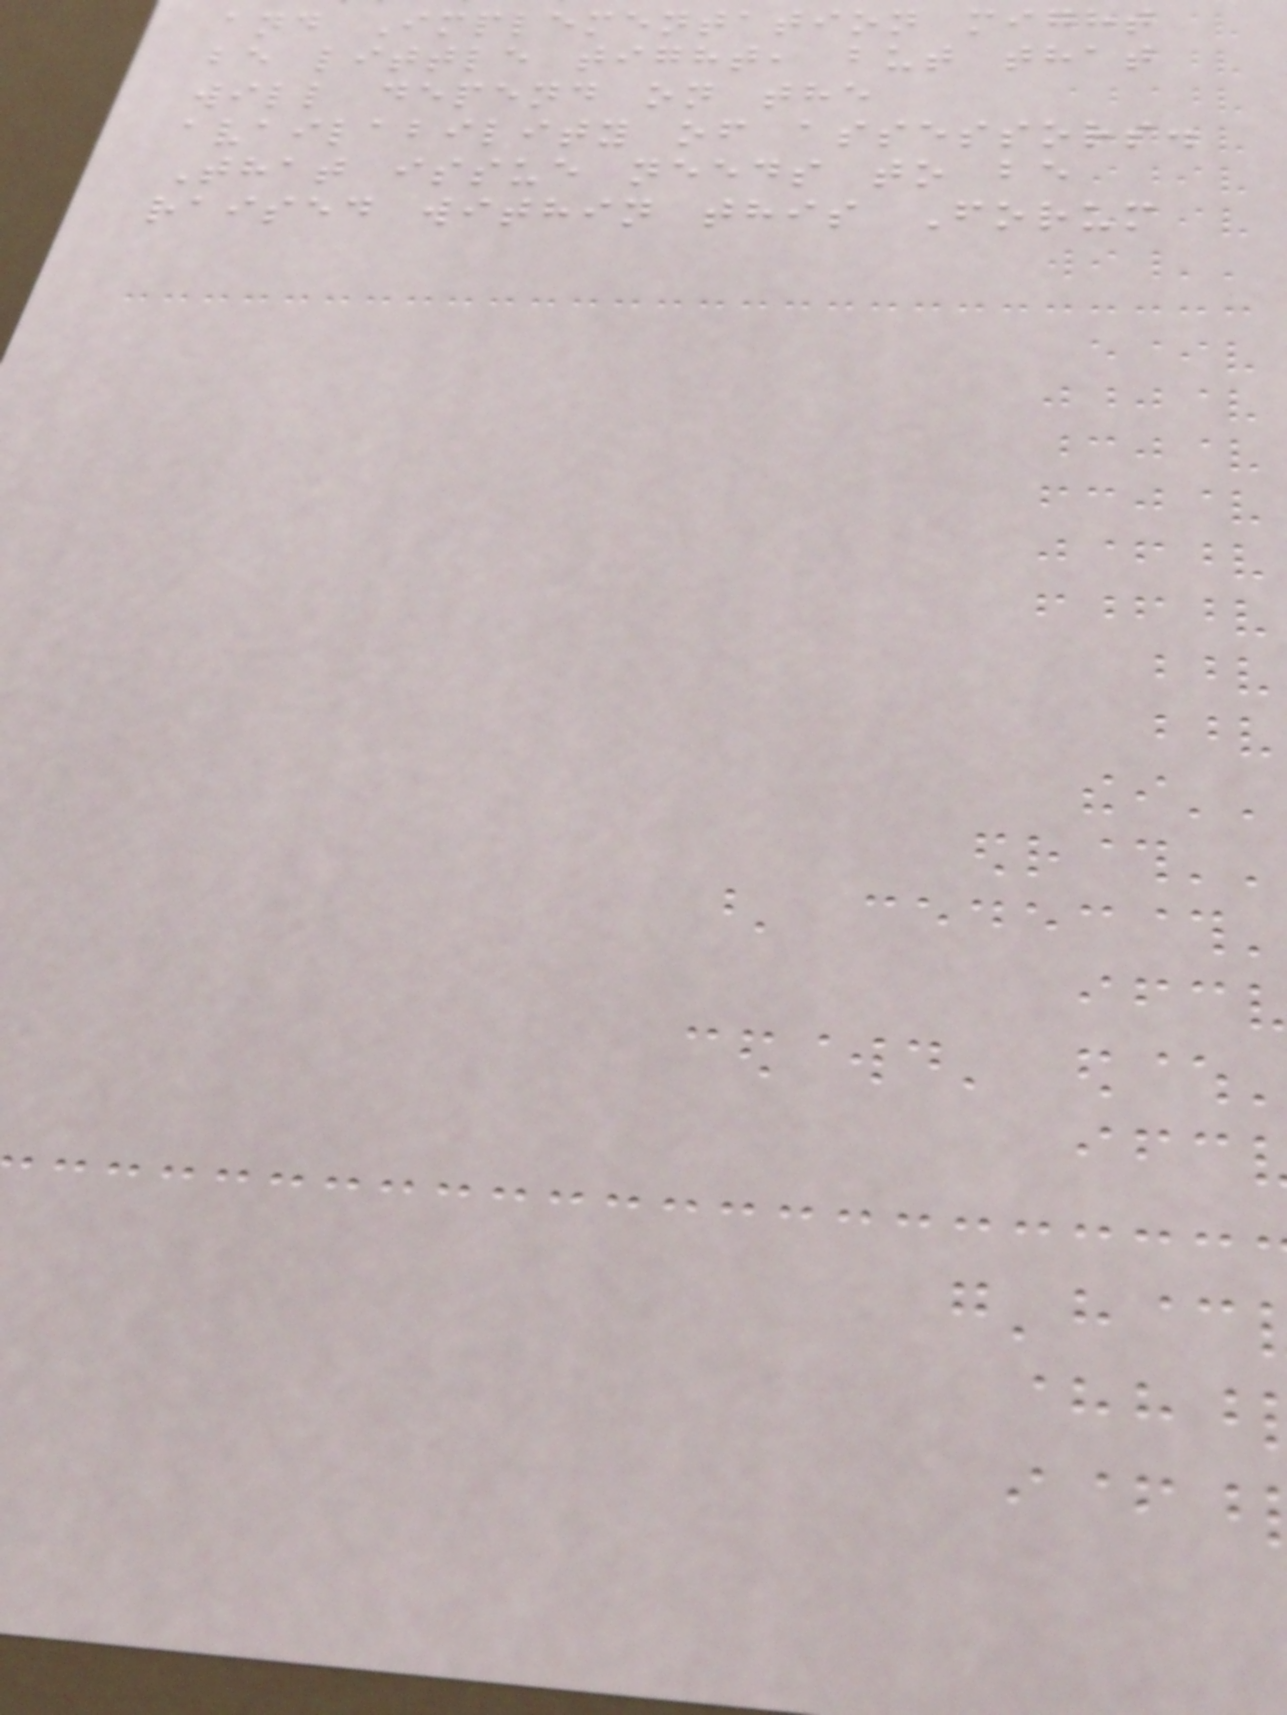and Implementation might
be little tight, but that
will depend on the
availability of assessors.
That issue needs to be
raised within this Forum
